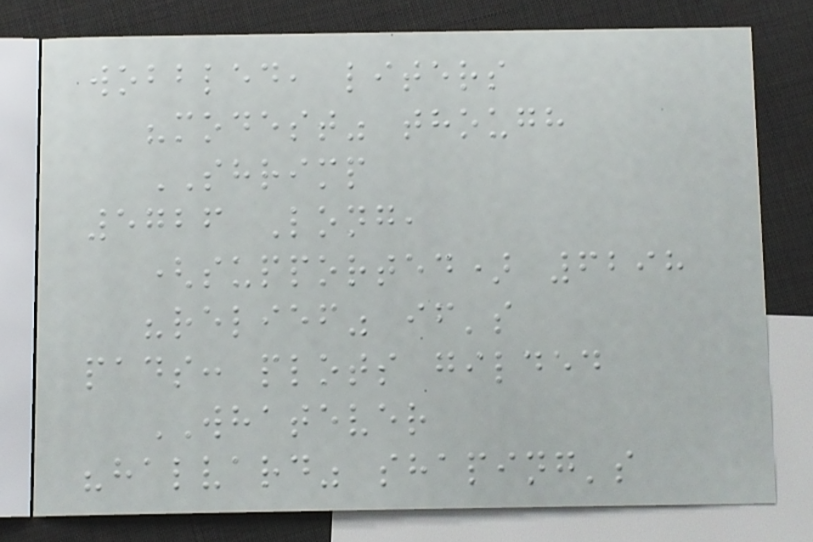wobbled, liters
"modest" though
SHRIMP
5726 Long,
(supported) 6298
"relief" if's
pads: plots gilded
WHATEVER
"halvard" shaping's
